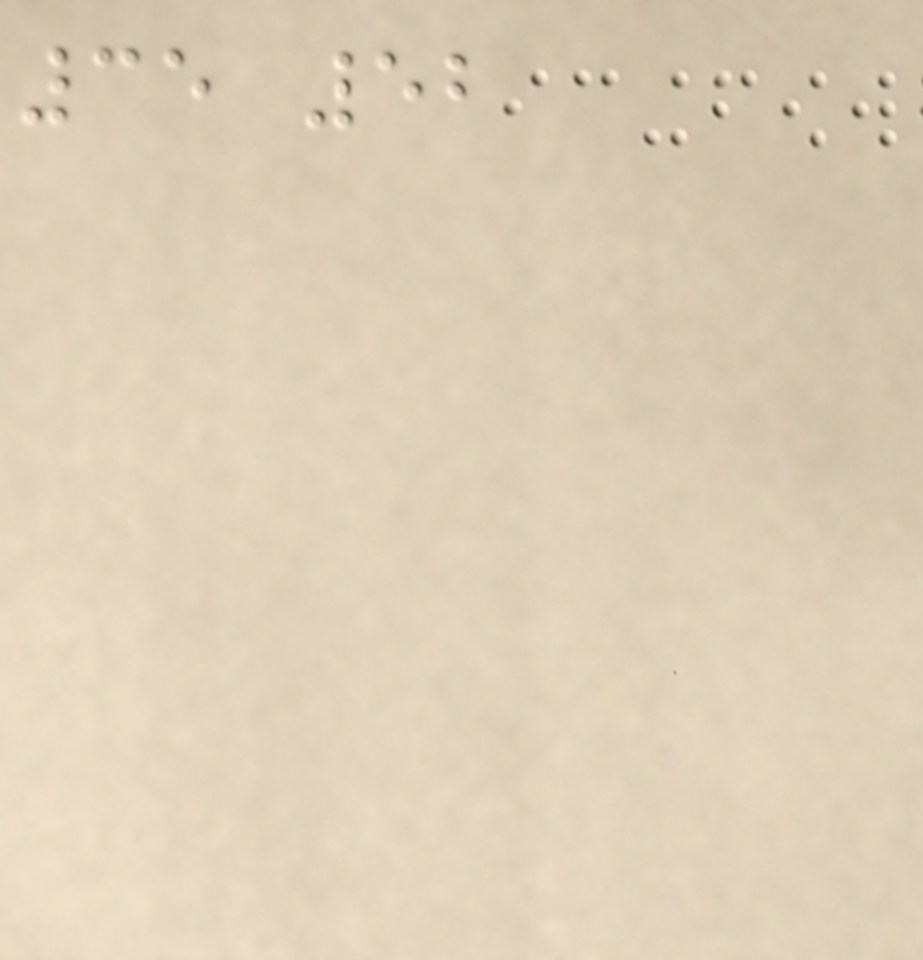35 52
